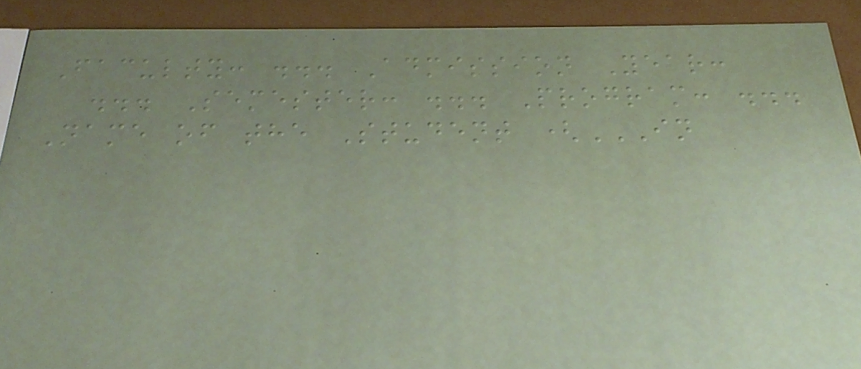Faculty: ... Admission Year:
... Semester: ... Program: ...
Name of the Student (IN
